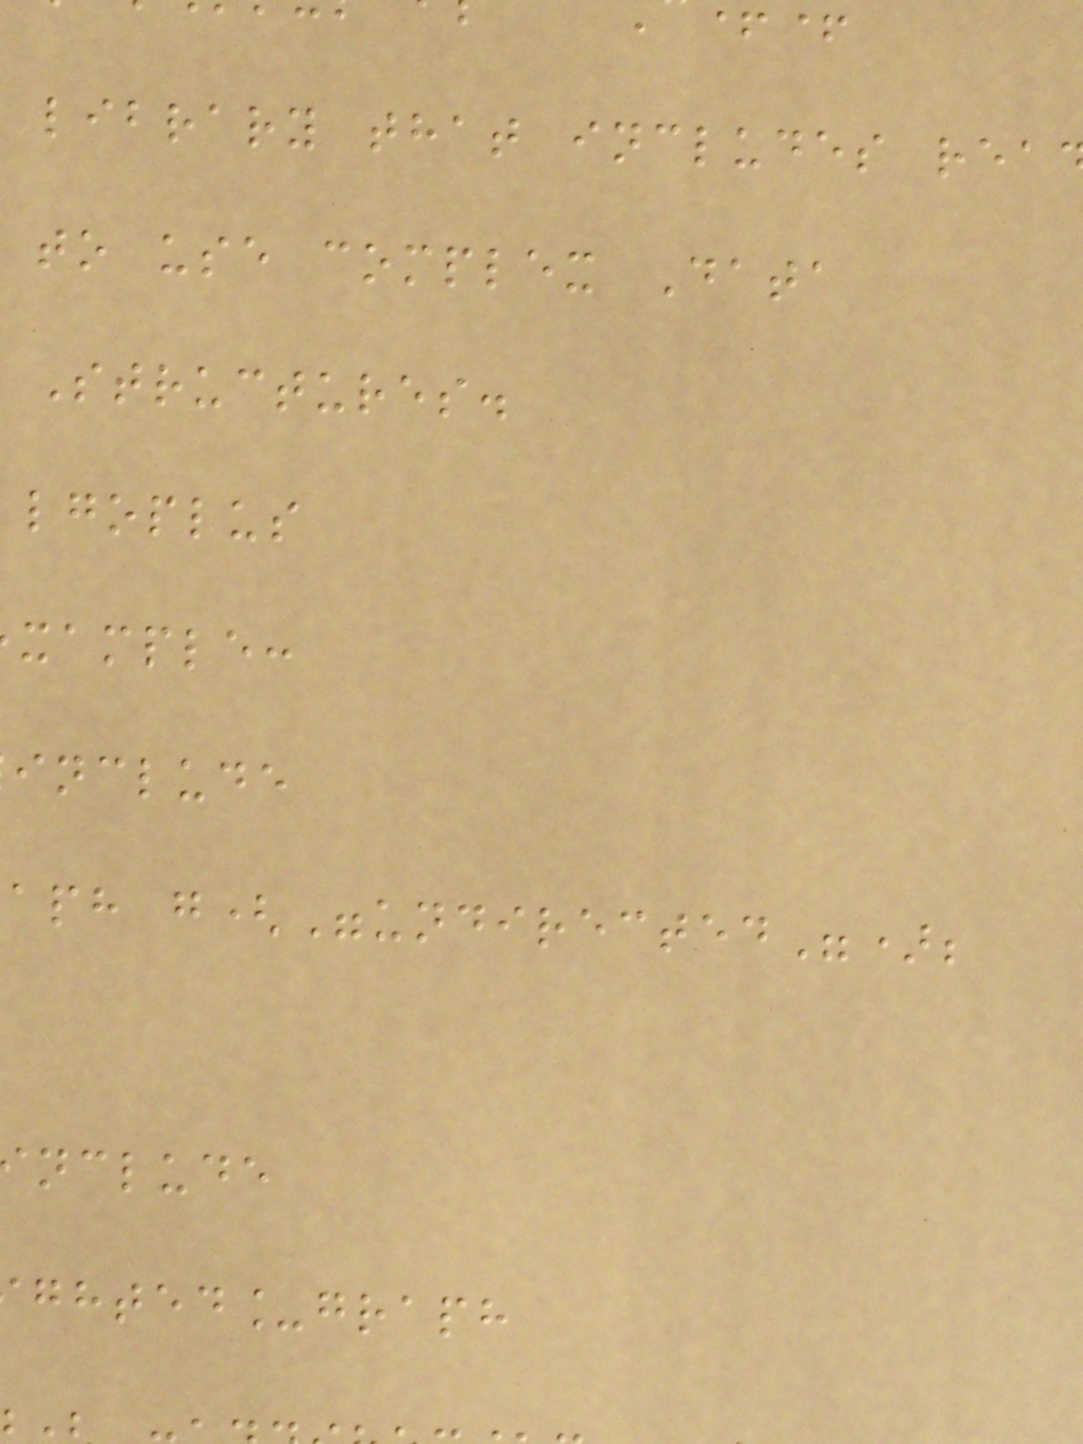library that includes rea
to use complex Data
Structures.
lgoplus
xample:
include
aph g("undirected");
nclude
ghted_graph
